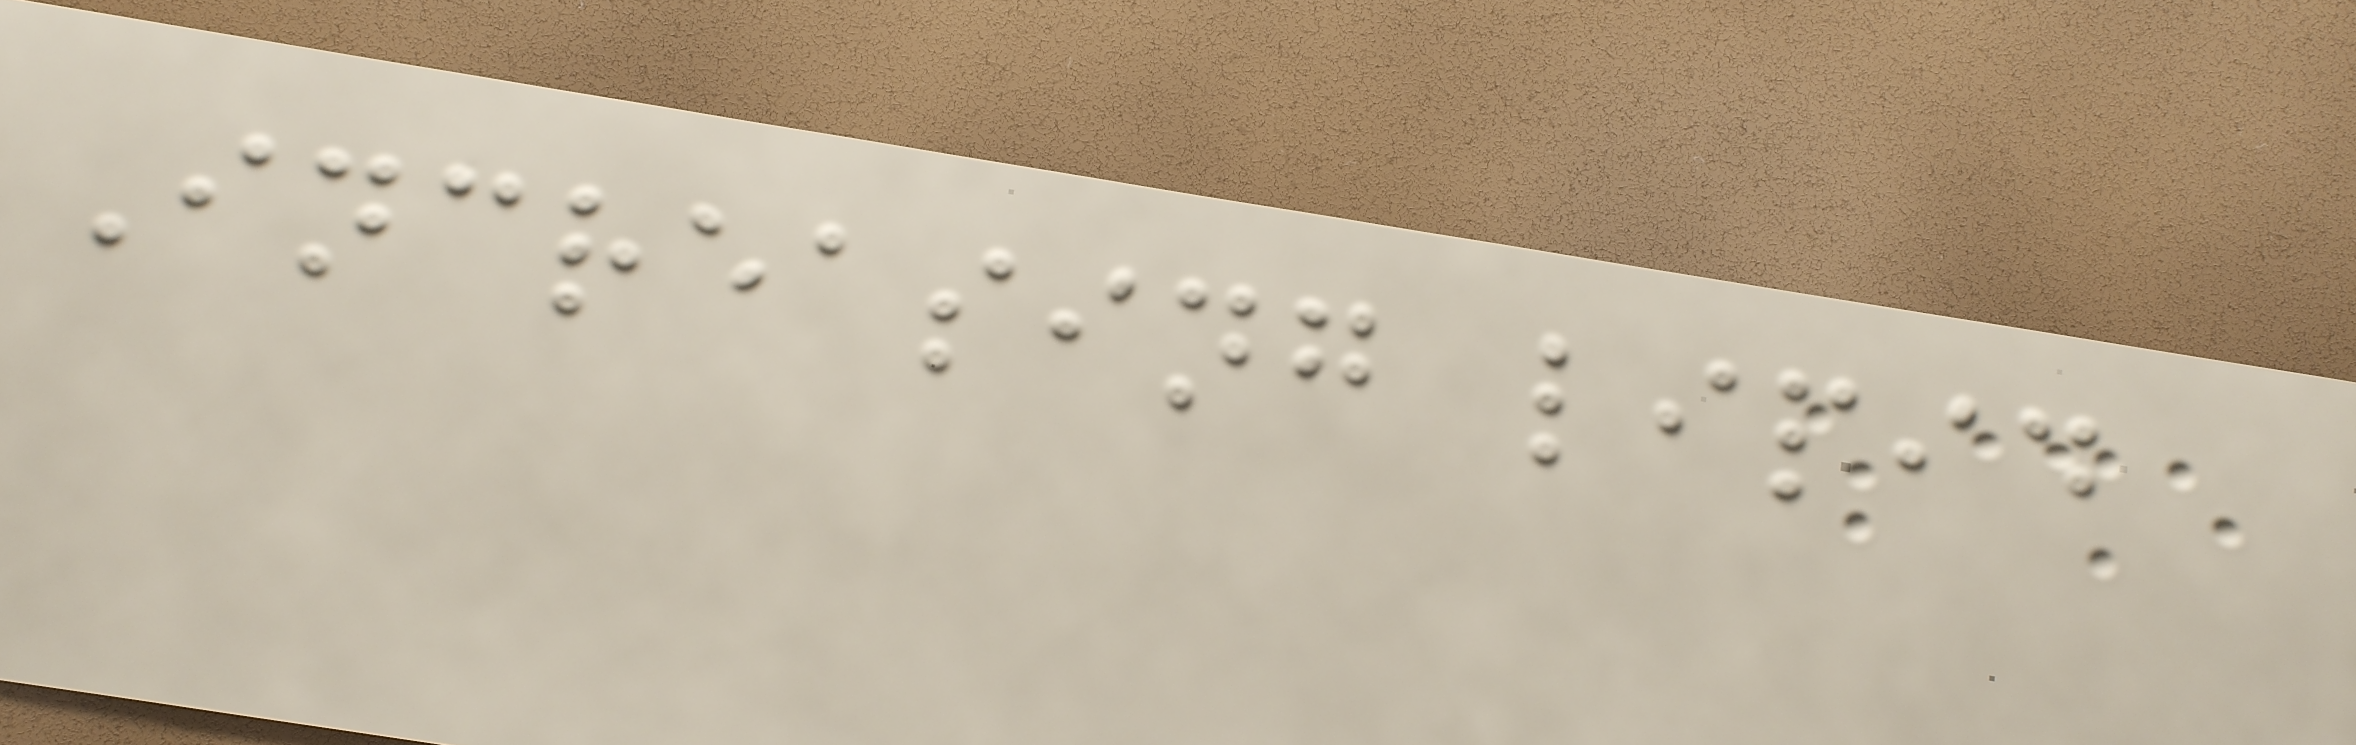Increasing lipid
